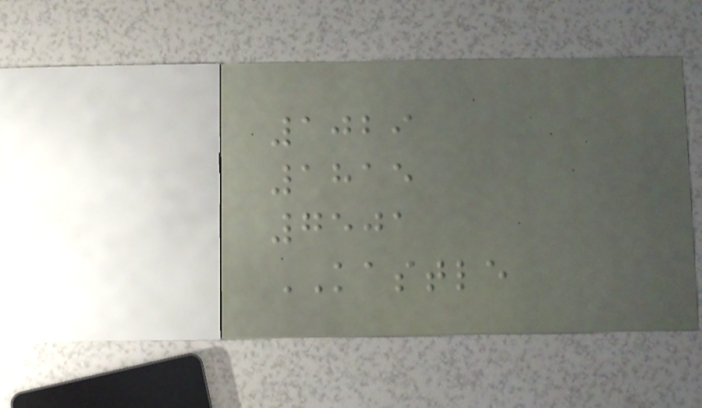1029
1815
7501
KASTLE
